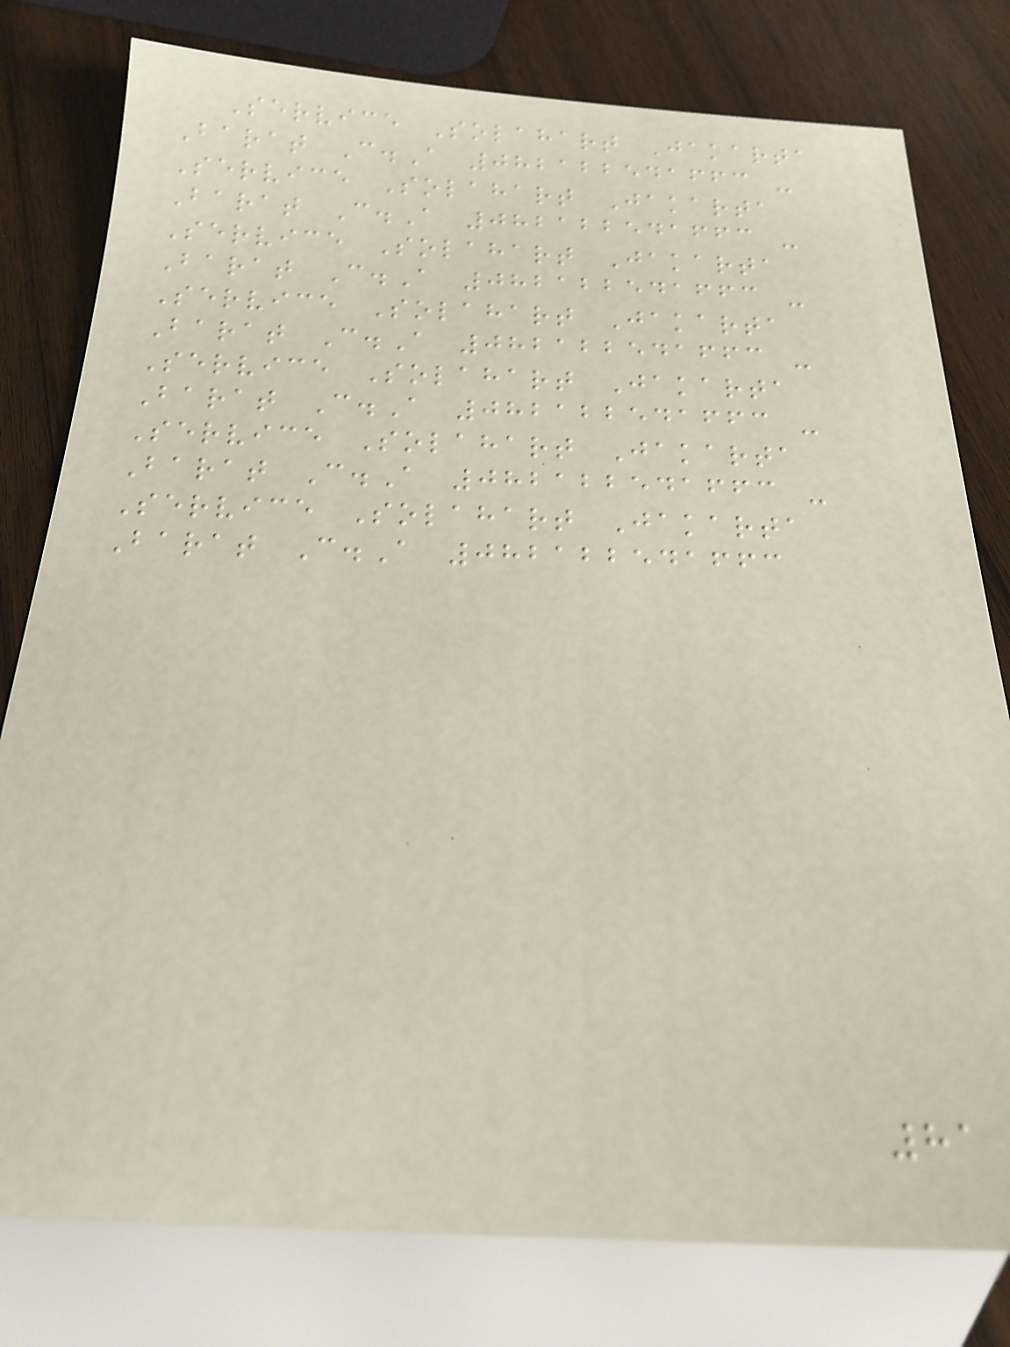Service Solahart Jakarta
Barat C.A 082122541663 -
Service Solahart Jakarta
Barat C.A 082122541663 -
Service Solahart Jakarta
Barat C.A 082122541663 -
Service Solahart Jakarta
Barat C.A 082122541663 -
Service Solahart Jakarta
Barat C.A 082122541663 -
Service Solahart Jakarta
Barat C.A 082122541663 -
Service Solahart Jakarta
Barat C.A 082122541663
81
